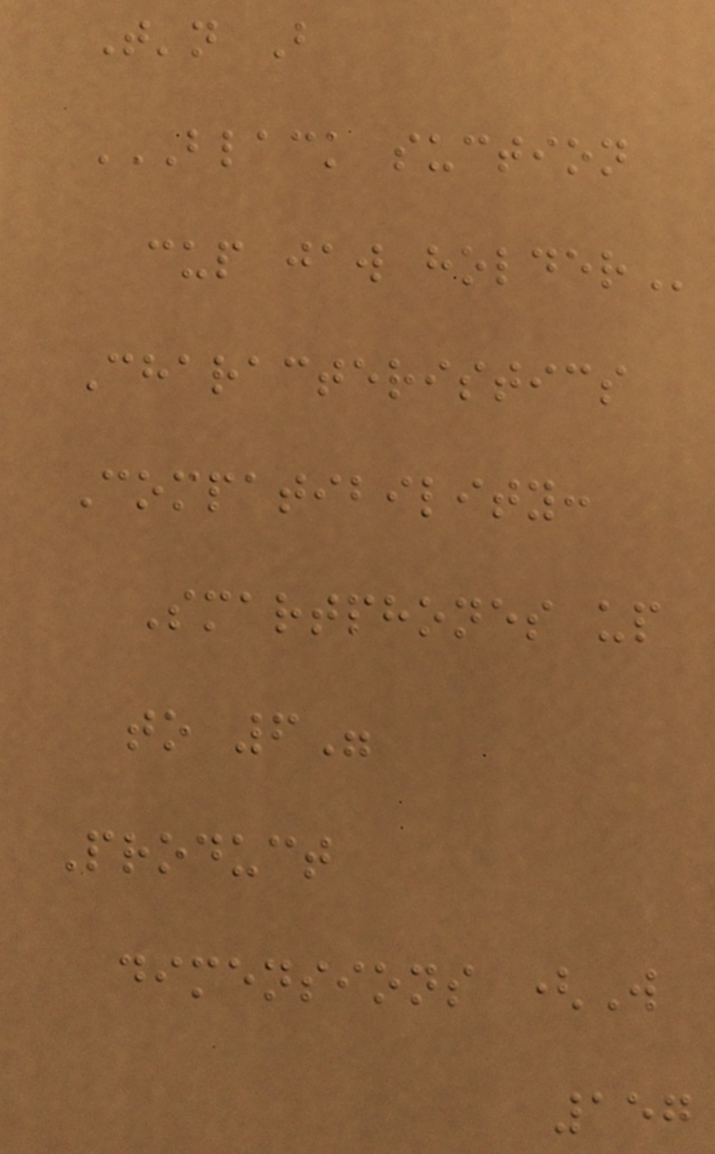T'n B
BLACK SUCTION
CUP JAW HOLDER
Characteristics
Compatibility:
Smartphones up
to 6"
Product
dimensions (W
157
